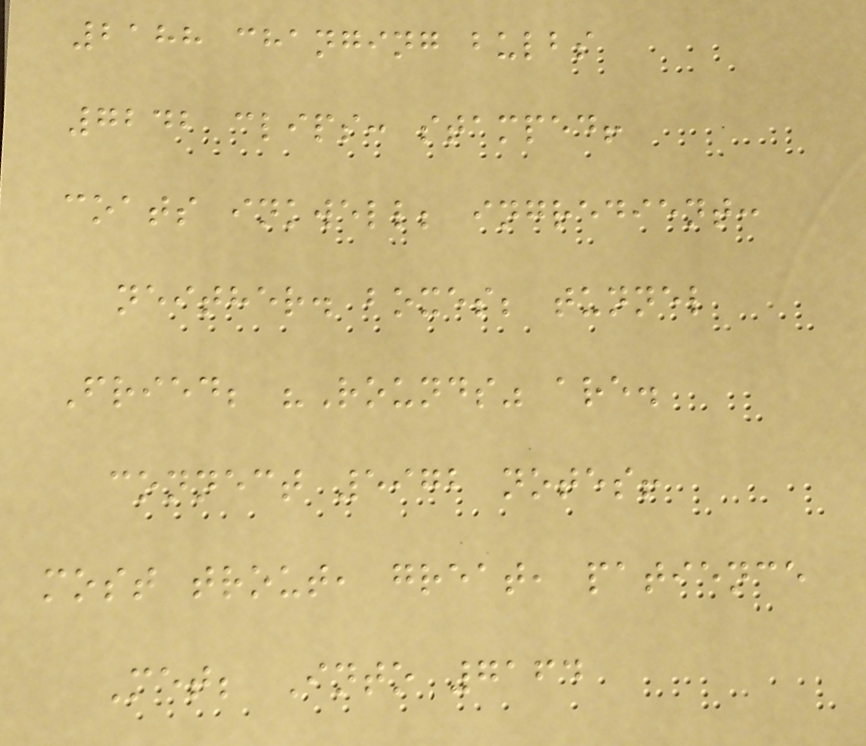2188 changing bulbs
7242 clips: stamped!
coats inkwell; ingredient:
neither. boxes; tunnel
Fried; "Rounds" are.
connect 5972 notes!
most trout, great, patience
Met; Into 7164
